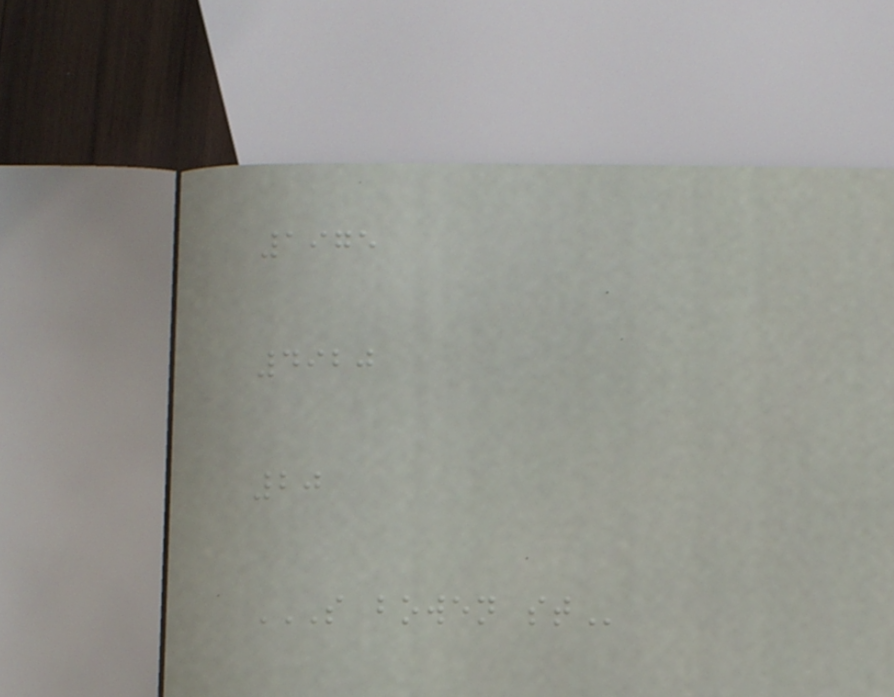1975
4920
20
S BOWEN ST
